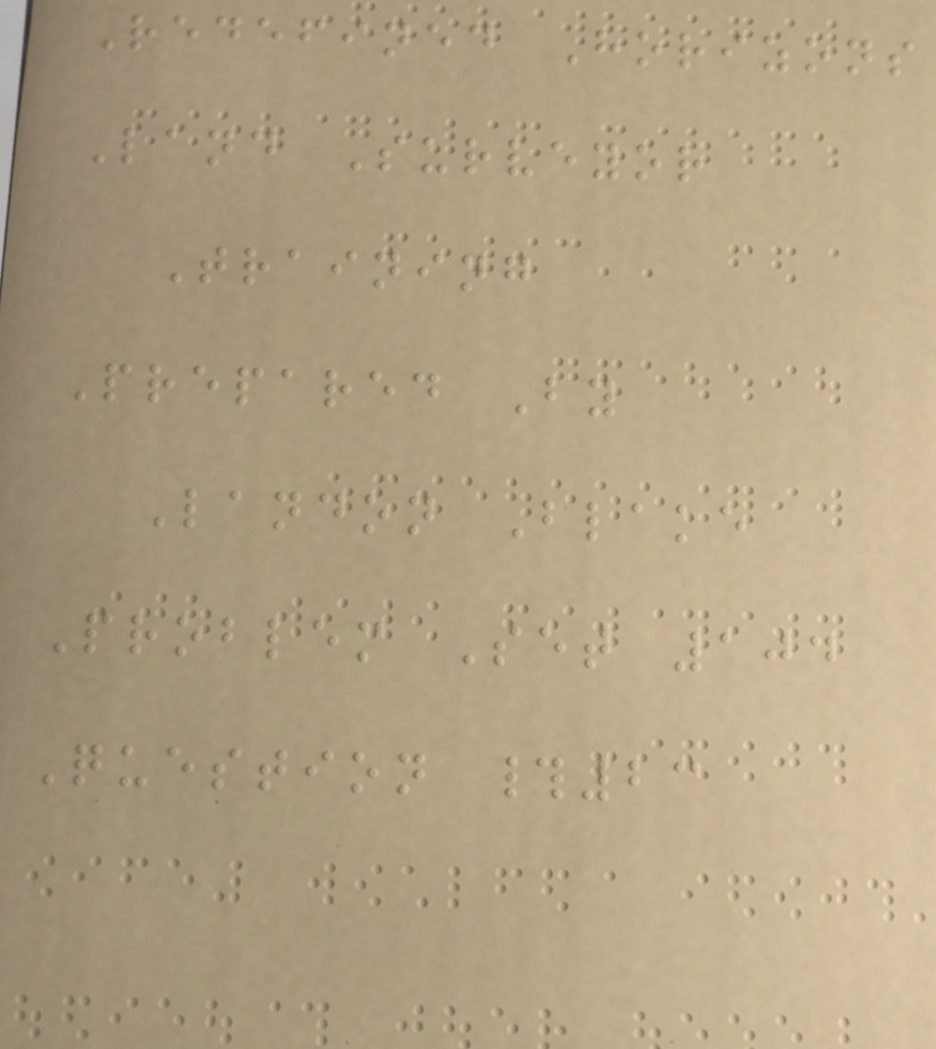Redefined Horizons
Land Surveyor
Training
Prepared By
Landon Blake
Problem Set 104
Question #23
